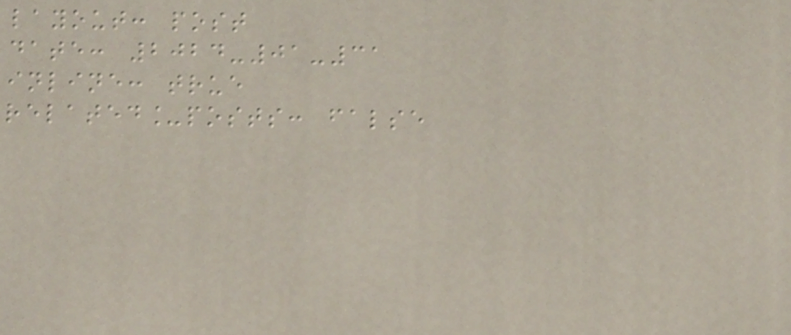layout: post
date: 2024-01-31
inline: true
related_posts: false
